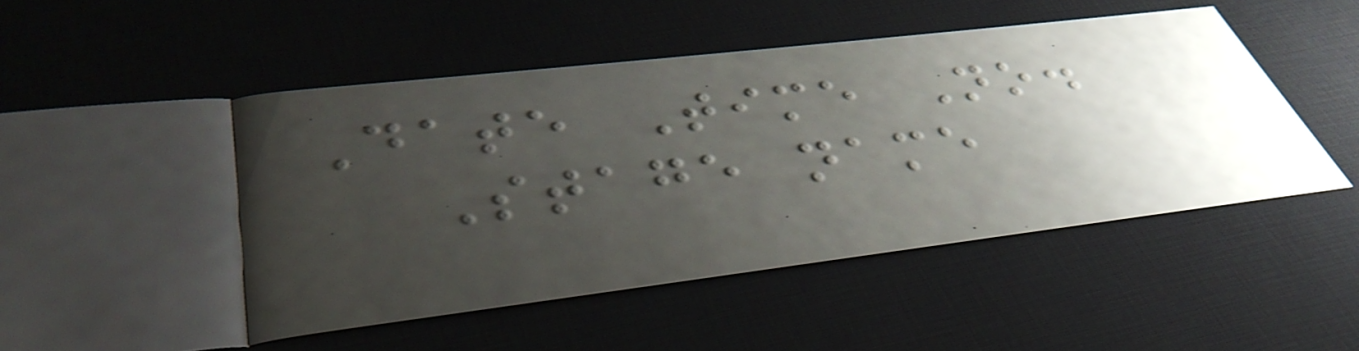Date Time No.
Stage name
